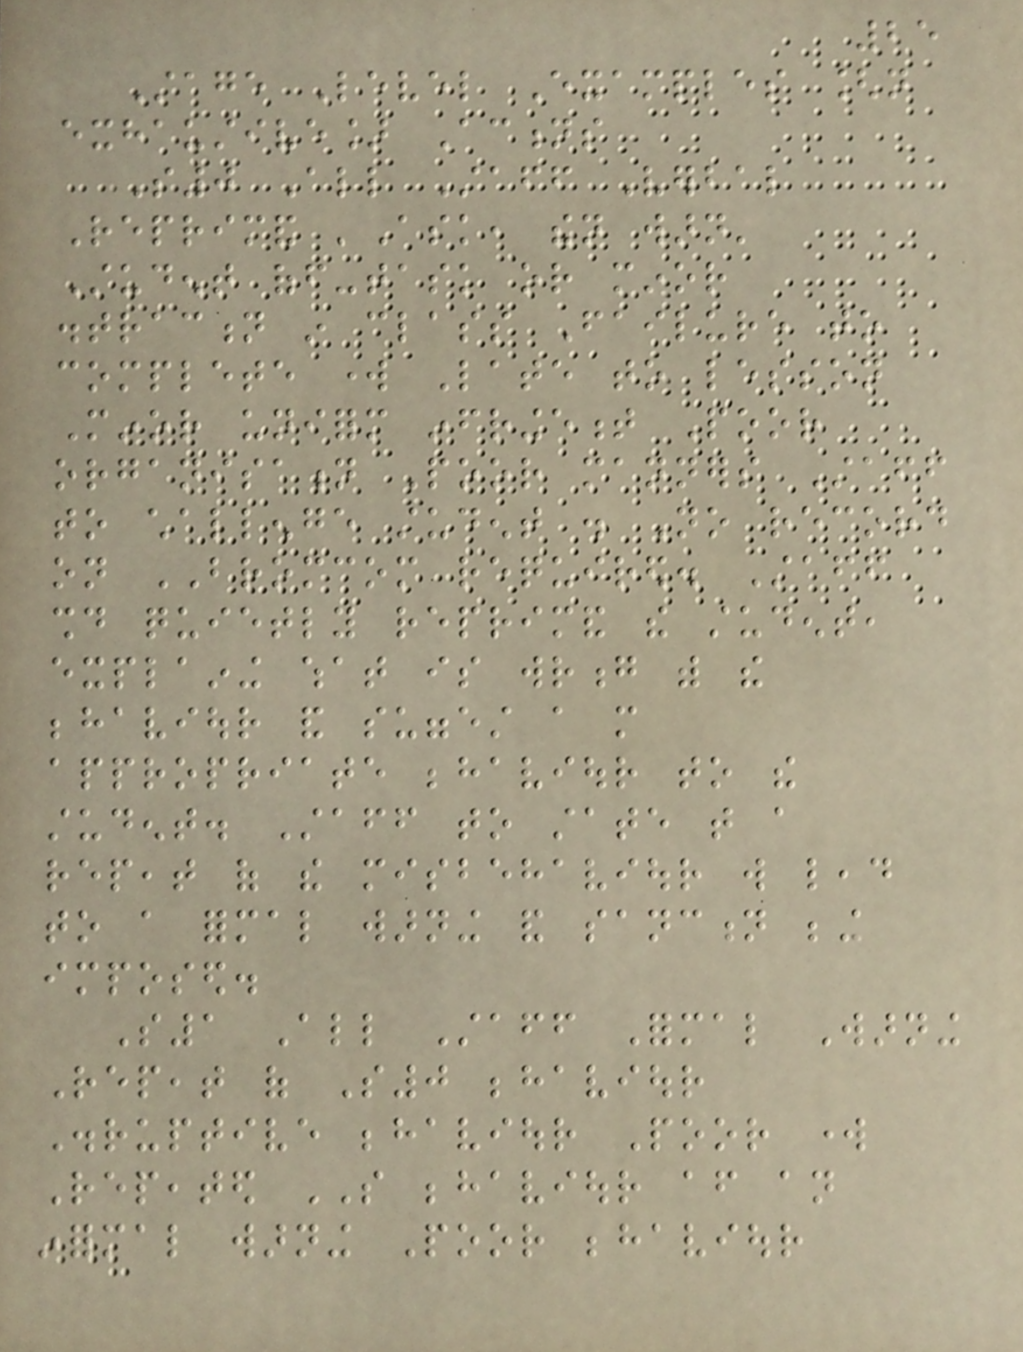25
Stage Level Examples [not
exhaustive] Actions
S0 All Staff Verbal
Reprimand 'Ask, then warn'
Student off-task or minor
distraction in class Failure to
complete work Late to lesson
Minor uniform infringement Poor
organisation Poor manners Staff
to challenge student . No record
on BROMCOM required. Staff
should quietly reprimand the student,
explaining what is wrong with the
behaviour and suggest a more
appropriate behaviour to the
student. Staff to state that a
repeat of the misbehaviour will lead
to a formal warning and sanction being
imposed.
S1 All Staff Formal Warning
Repeat of S0 behaviour
Disruptive behaviour Poor work
Repeated SO behaviour after an
informal warning Poor behaviour
